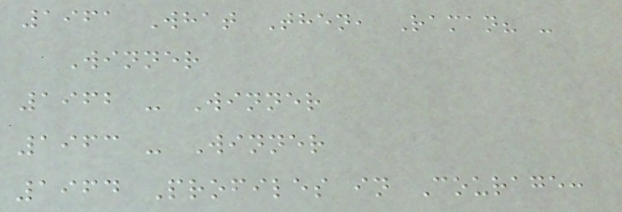1961 What Then, Raman? -
Winner
1962 - Winner
1963 - Winner
1964 Profiles in Courage:
